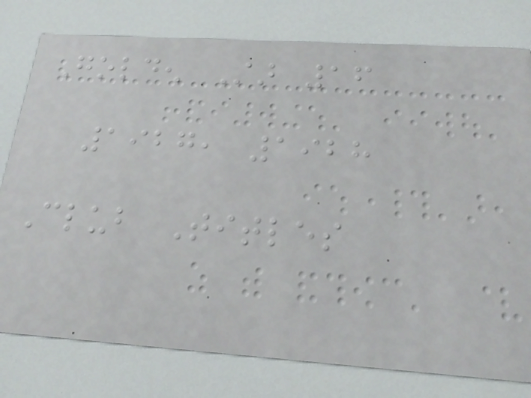Golden Star 16
1927, 1928
Club Titles
